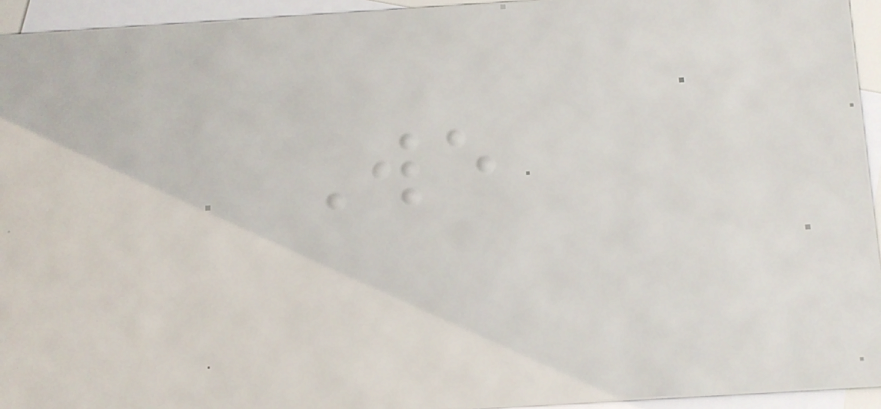We
